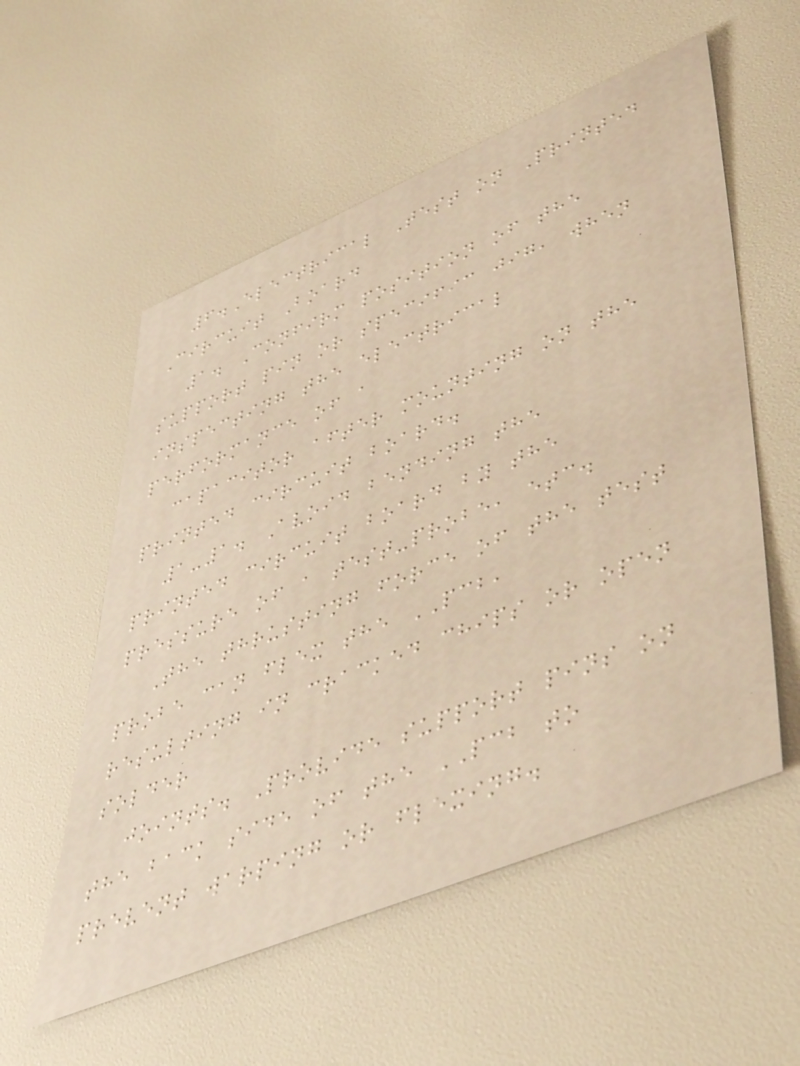6.Electrical Test on Printed
Circuit Board
1. Confirm position of the
support pin or specific jig, when
inspecting the electrical
performance of a
capacitor after mounting on the
printed circuit board.
1-1. Avoid bending the
printed circuit board by the
pressure of a test-probe, etc.
The thrusting force of the test
probe can flex the PCB,
resulting in cracked chips or open
solder
joints. Provide support pins on
the back side of the PCB to
prevent warping or flexing.
